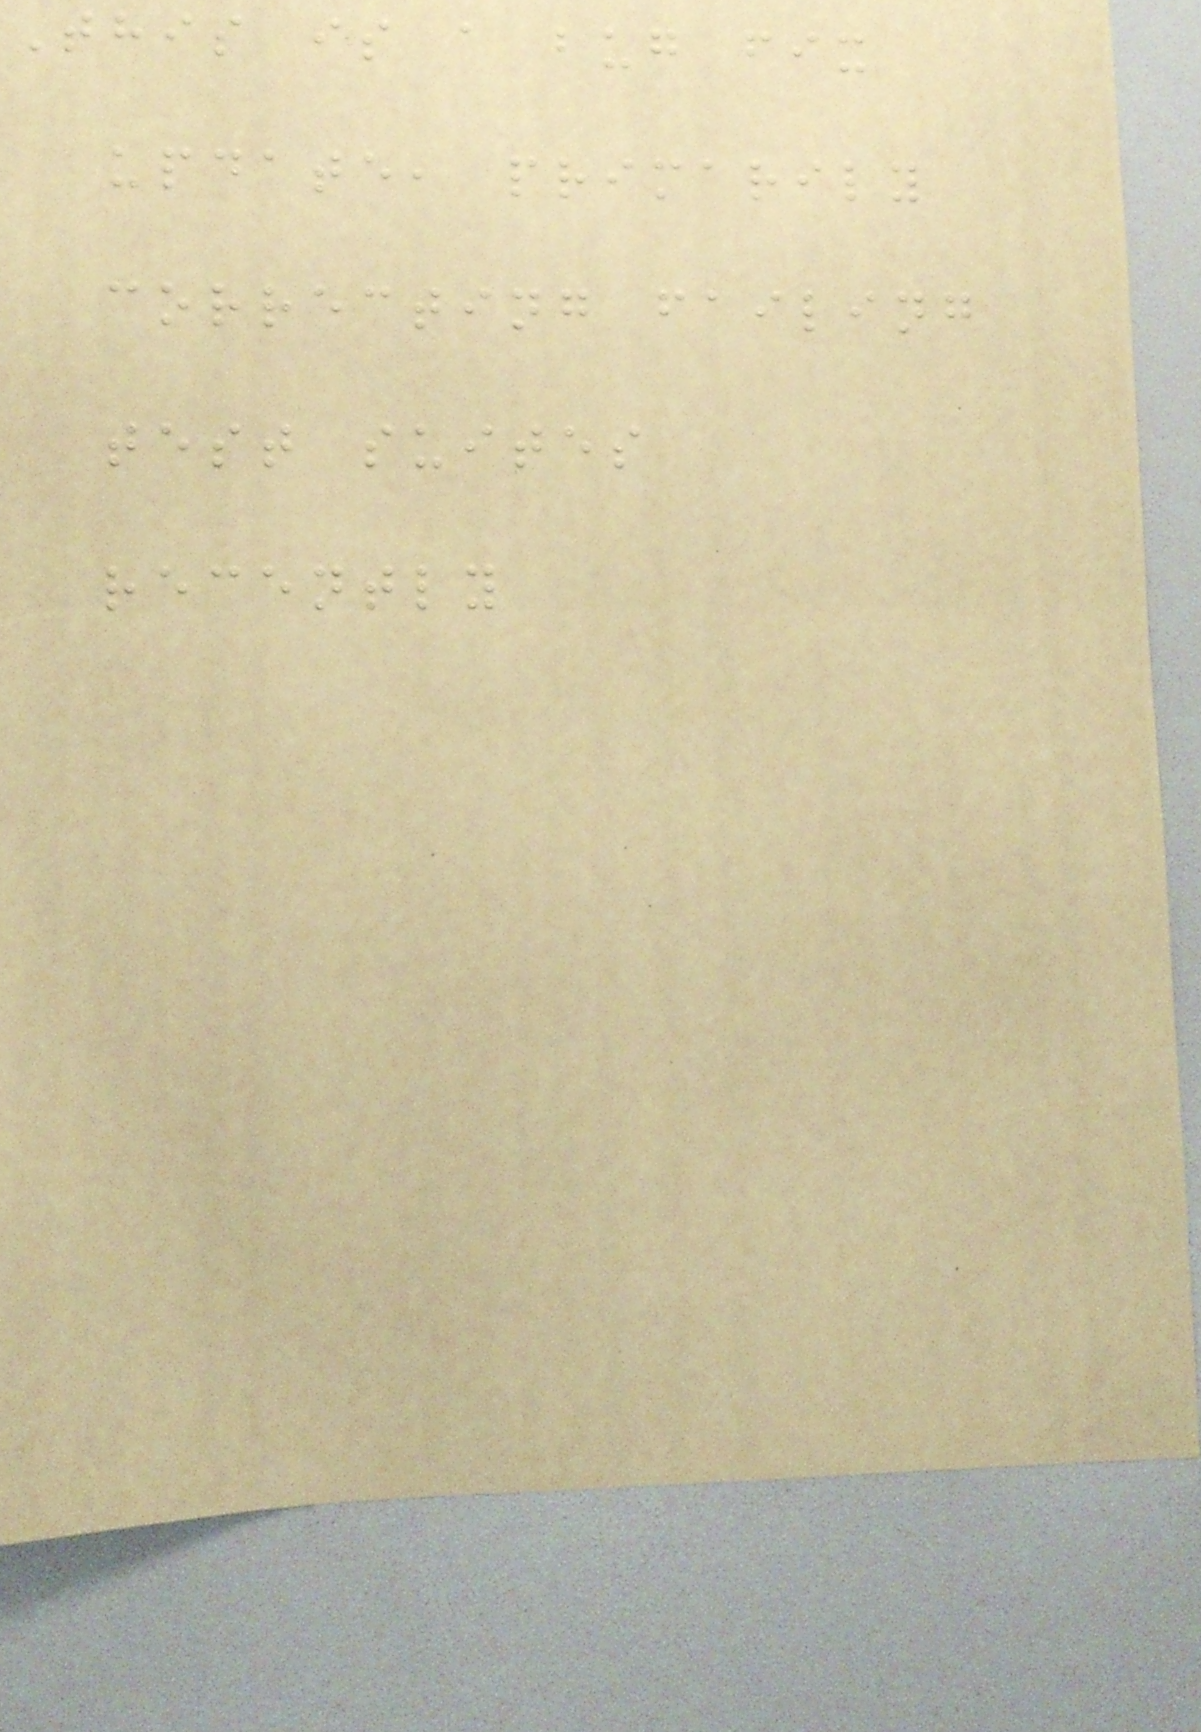This is a bug fix
update, primarily
correcting failing
test suites
recently
